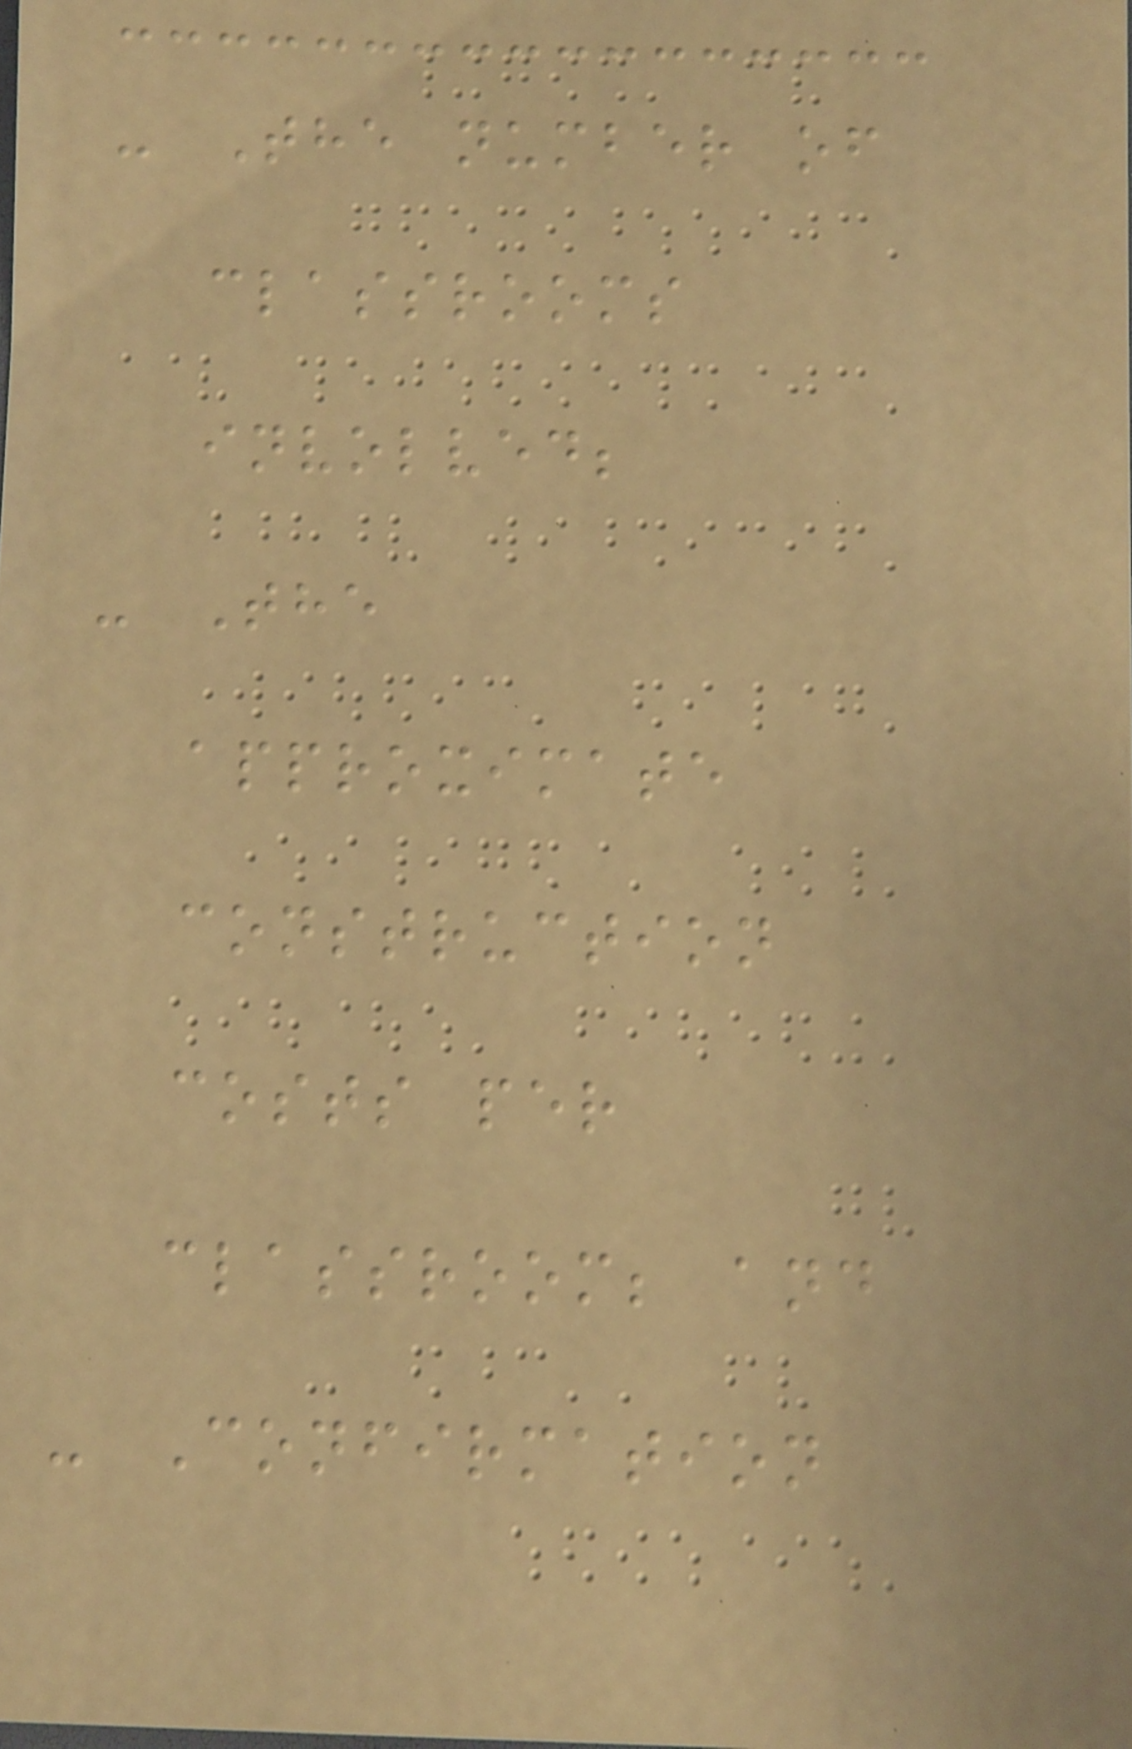- The number of
classrooms
involved;
- The
approximate
construction
costs per
classroom; and
- Confirmation
